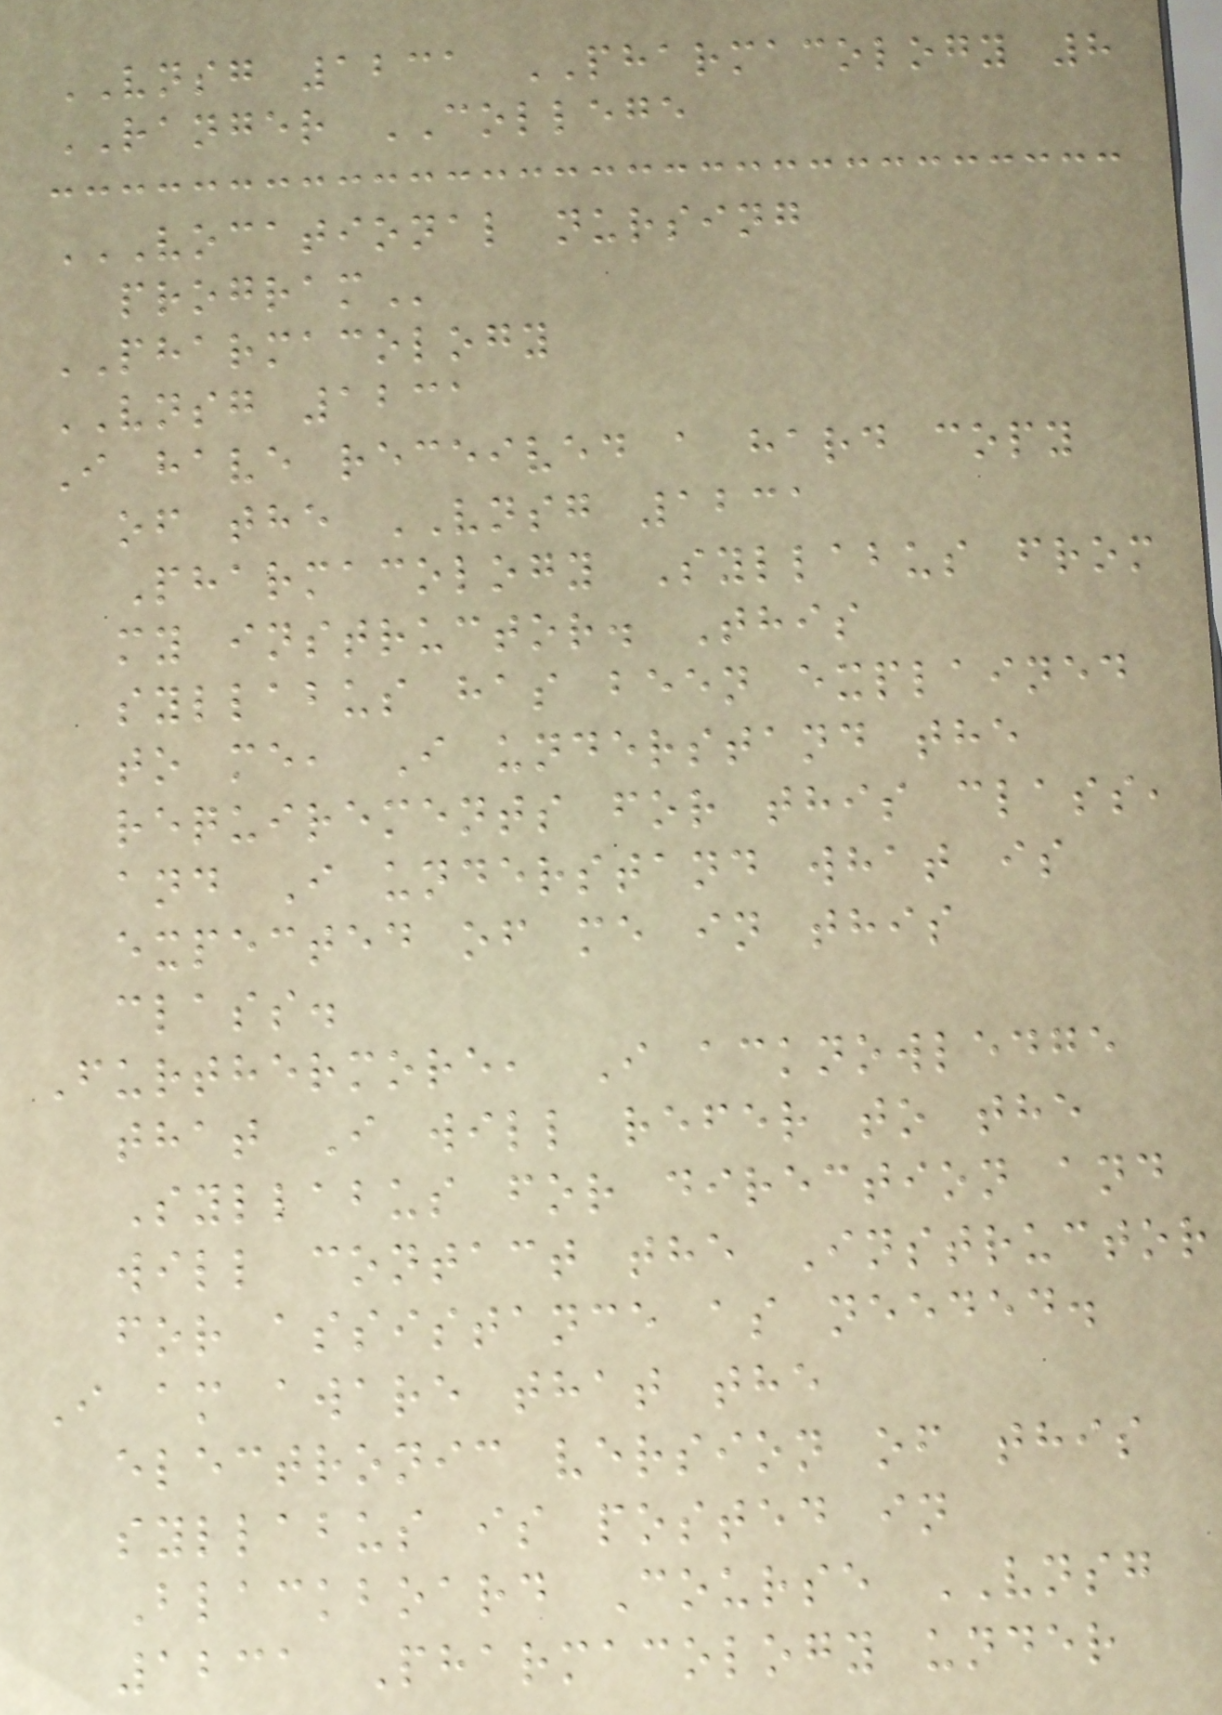VNSG 1231 PHARMACOLOGY 8
RANGER COLLEGE
VOCATIONAL NURSING
PROGRAM
PHARMACOLOGY
VNSG 1231
I have received a hard copy
of the VNSG 1231
Pharmacology Syllabus from
my instructor. This
syllabus has been explained
to me, I understand the
requirements for this class,
and I understand what is
expected of me in this
class.
Furthermore, I acknowledge
that I will refer to the
Syllabus for direction and
will contact the Instructor
for assistance as needed.
I am aware that the
electronic version of this
syllabus is posted in
Blackboard Course VNSG
1231 Pharmacology under
